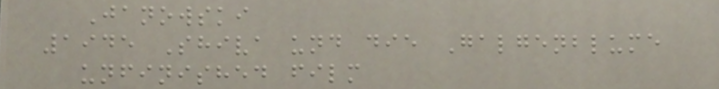Janowski
1945 Shiva und die Galgenblume
unfinished film
